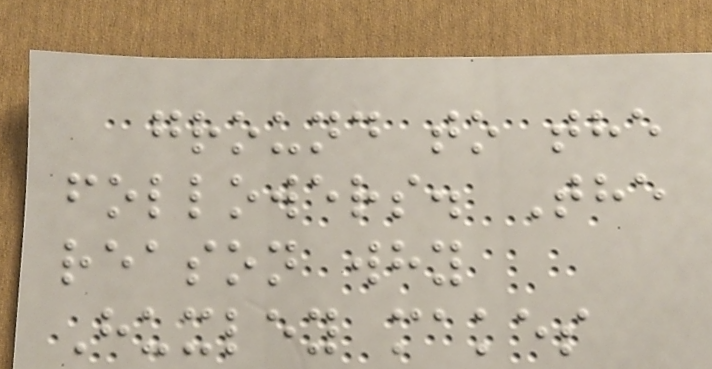ground to the
followers. The
reason why
Huxley makes
